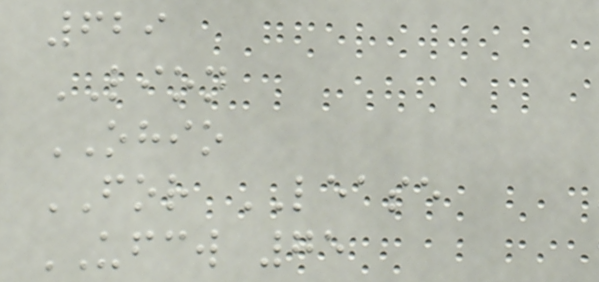629
LION
OHIO
FOR LEASE
UFCW 75
